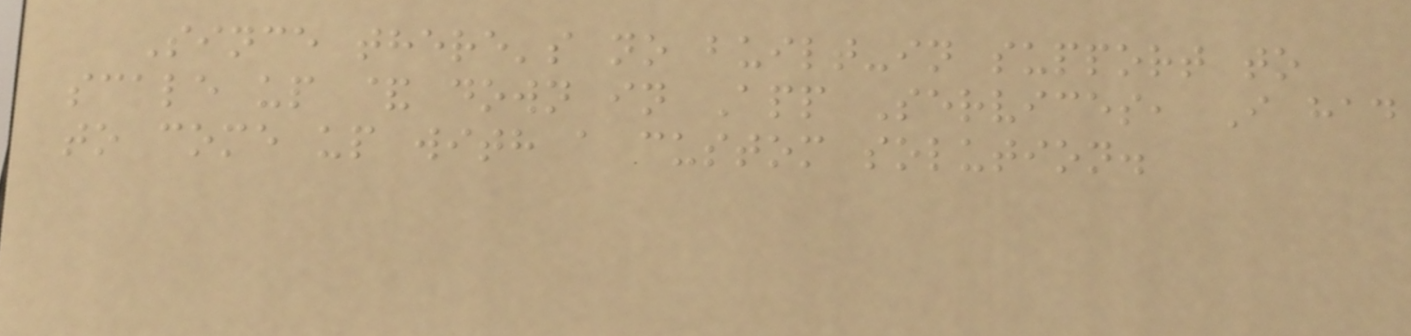Since there's no built-in support to
scale up & down in App Services, I had
to come up with a custom solution.
